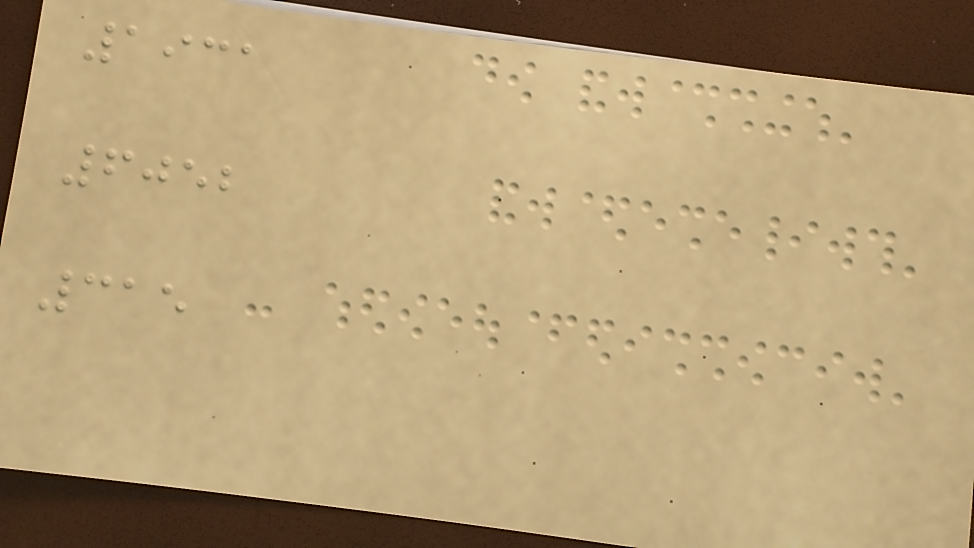1931
6052
315
